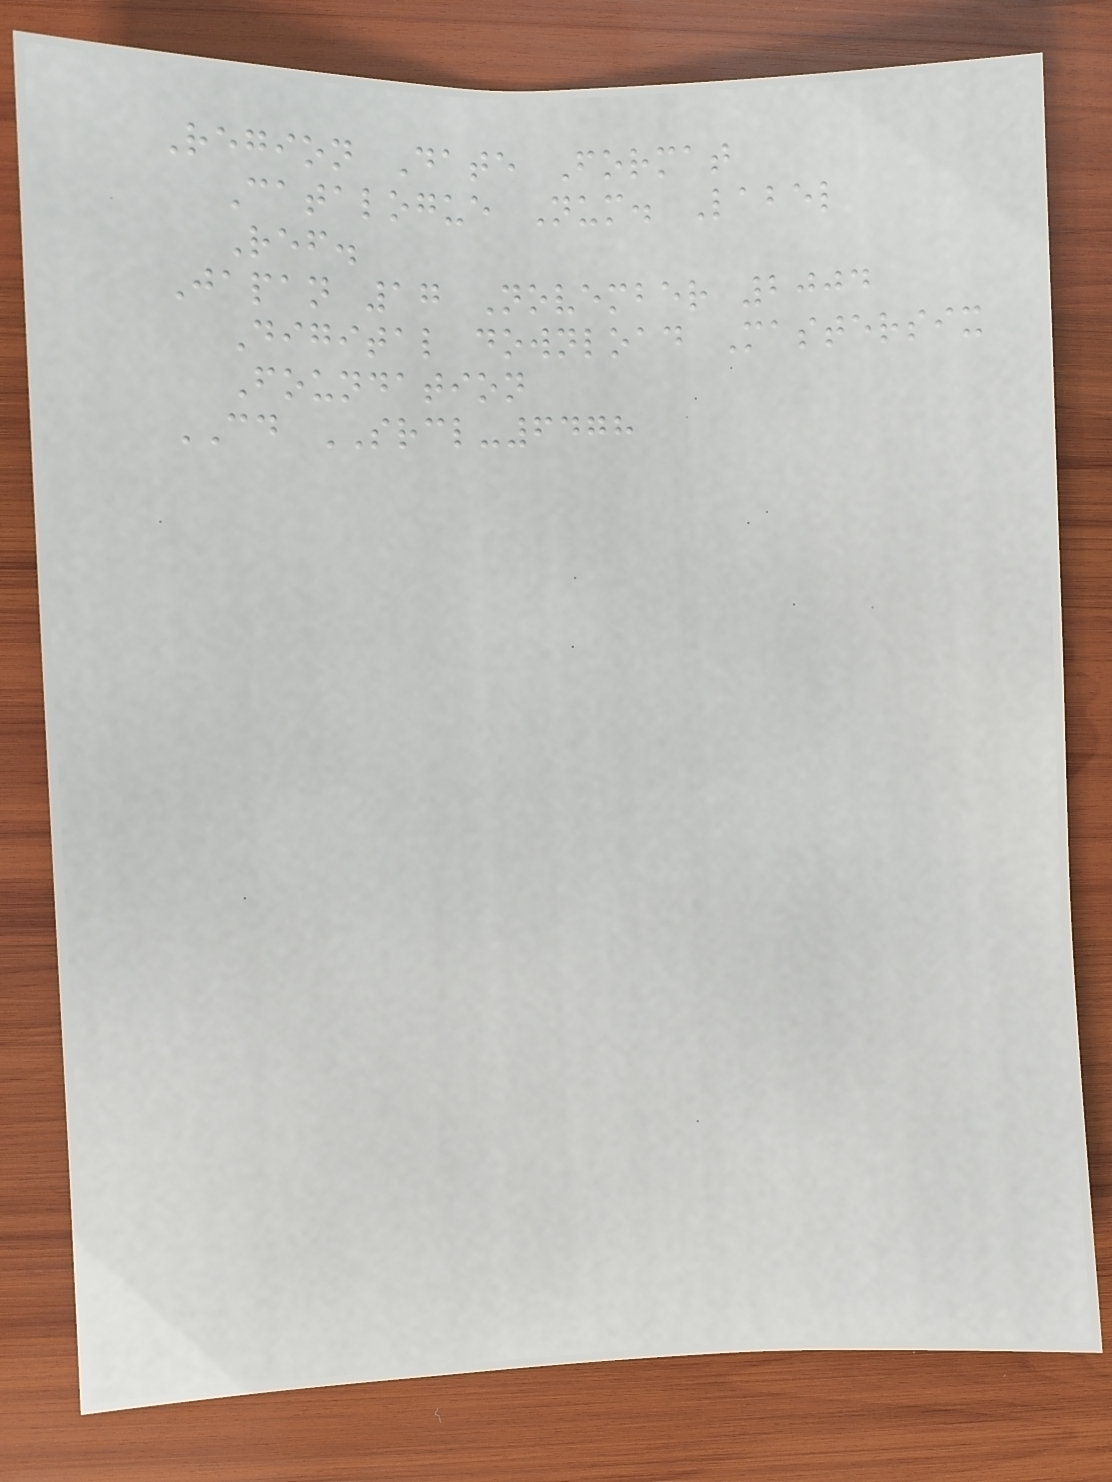Region Date Format
Catalogue Num. Label
Ref.
Japan 17 November 2004
Digital download Mastersix
Foundation
CD SRCL-6478
